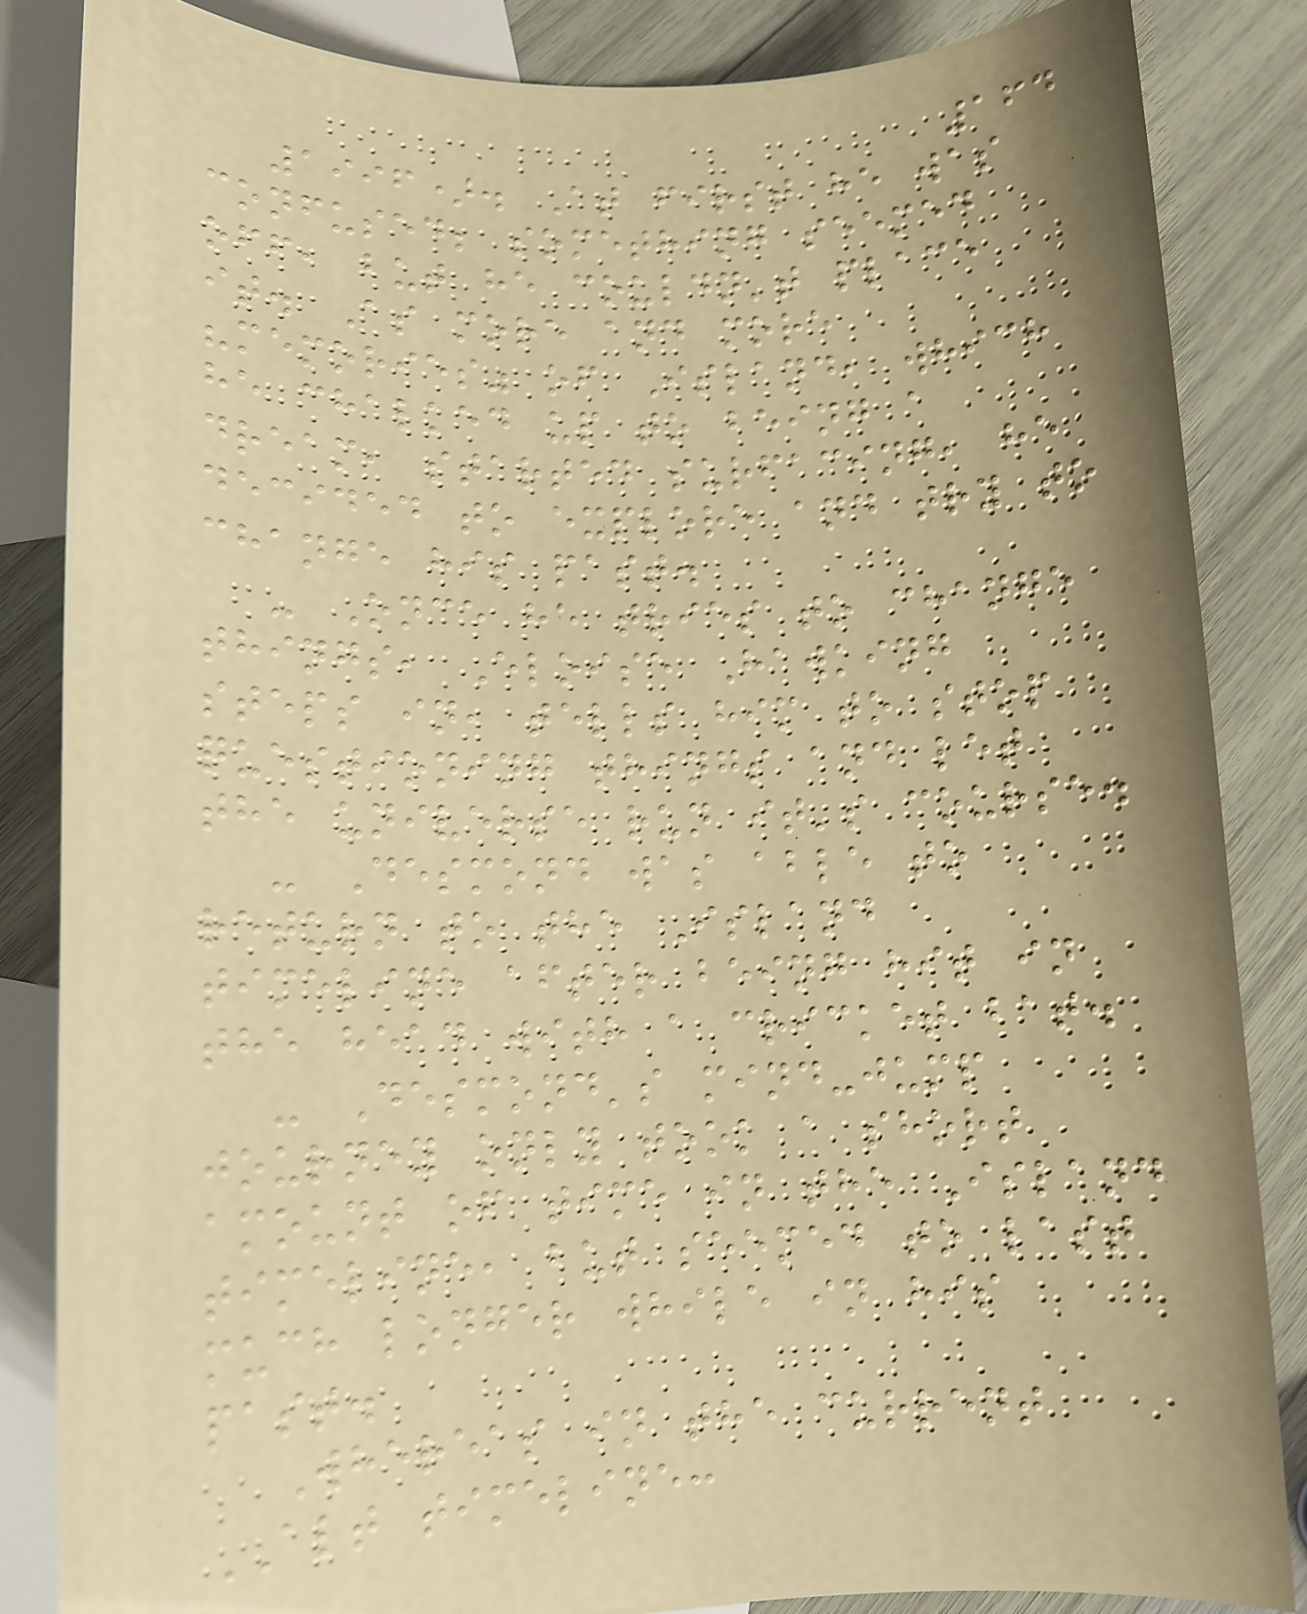164
1996). At first he was
confused; something seemed
off, but he couldn't place
it. As more and more
"memories" of Island, which
he chalked up to being a
dream, started surfacing, he
decided to explore and try to
change his past.
- Once he tries to change
things, Eloise Hawking
steps in, tells him to stop
questioning things and let
the universe run it's course.
- Desmond was able to
return to the Island
timeline after being hit in
the head with a cricket bat.
- Desmond's mind-jump
journey only took a short
amount of time in the Island
timeline, but seemed to last
much longer while in his
past.
Whereas in the current
ALT timeline:
